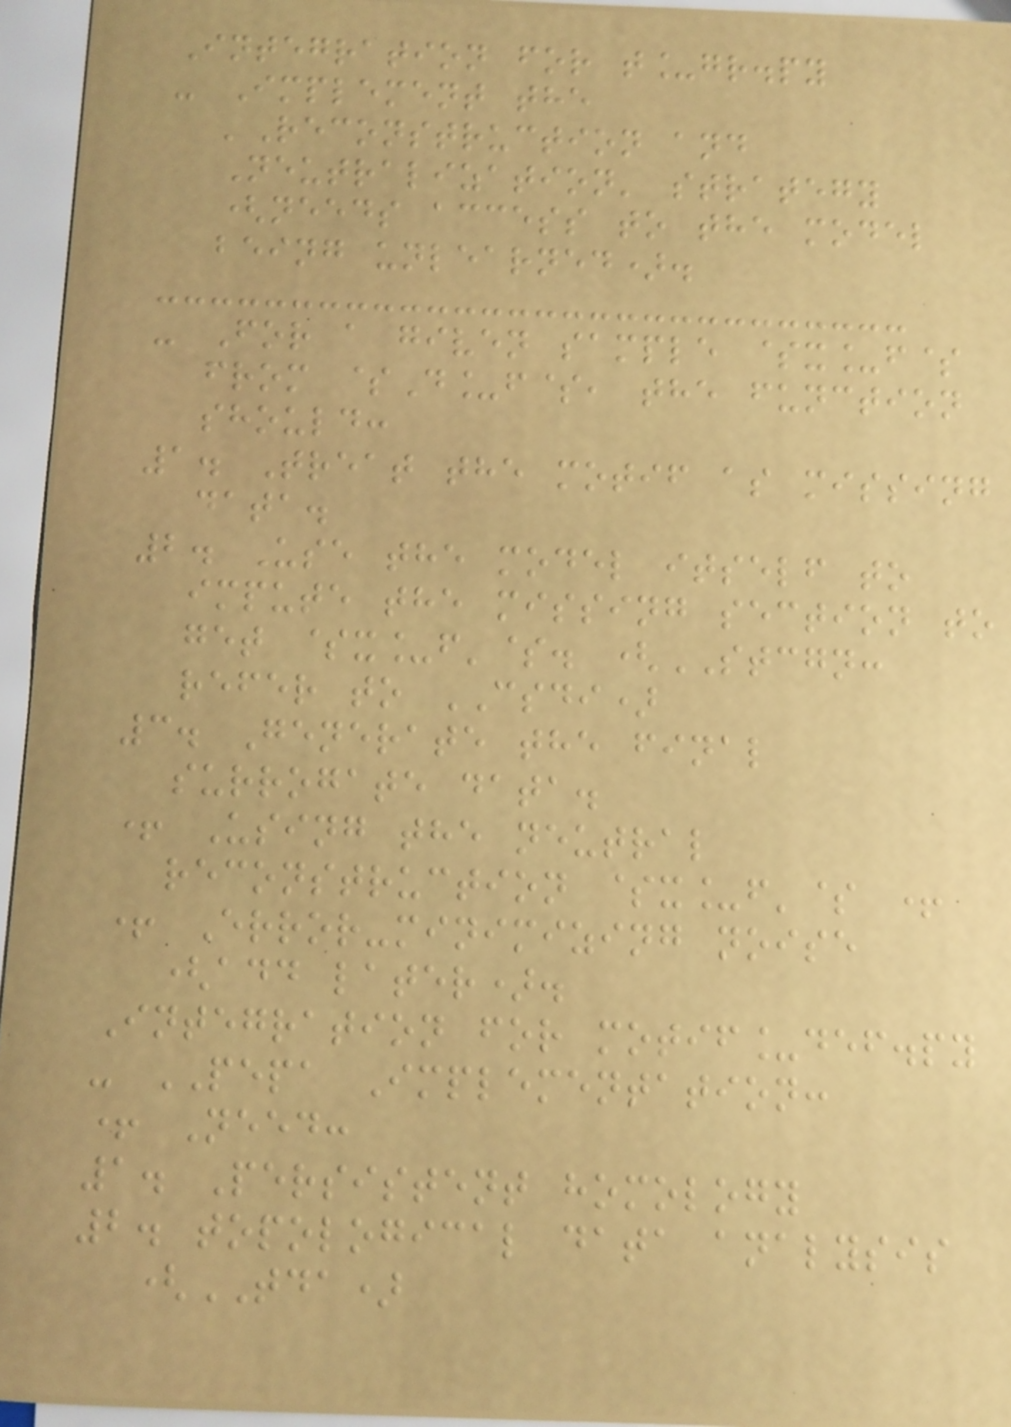Integration for t_gr.py
- Implement the
'Reconstruction and
Neutralization' strategy
(needs access to the model
being unlearned).
- For a given sample $x_f$
from $D_f$, the function
should:
1. Treat the motif as missing
data.
2. Use the model itself to
impute the missing section to
get $x_f'$. (STCGN:
refer to CSDI)
3. Generate the final
surrogate data.
+ Using the neutral
reconstruction $x_f'$ +
+ Error-minimizing noise
(add later).
Integration for motif_def.py
- PEPA Implementation:
+ Need:
1. Persistent homology
2. topological data analysis
(TDA)
